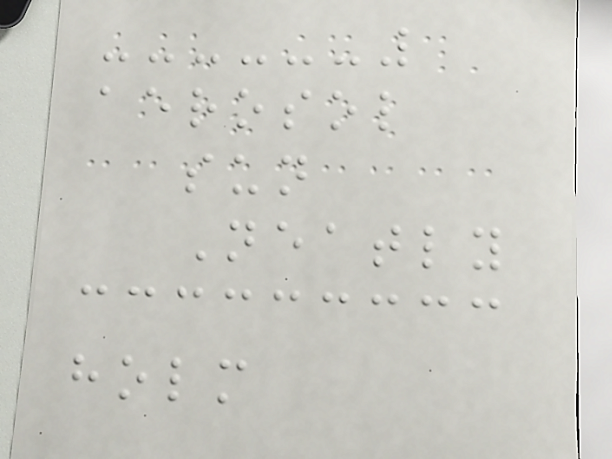aerosol
sun
Neatly
holm
